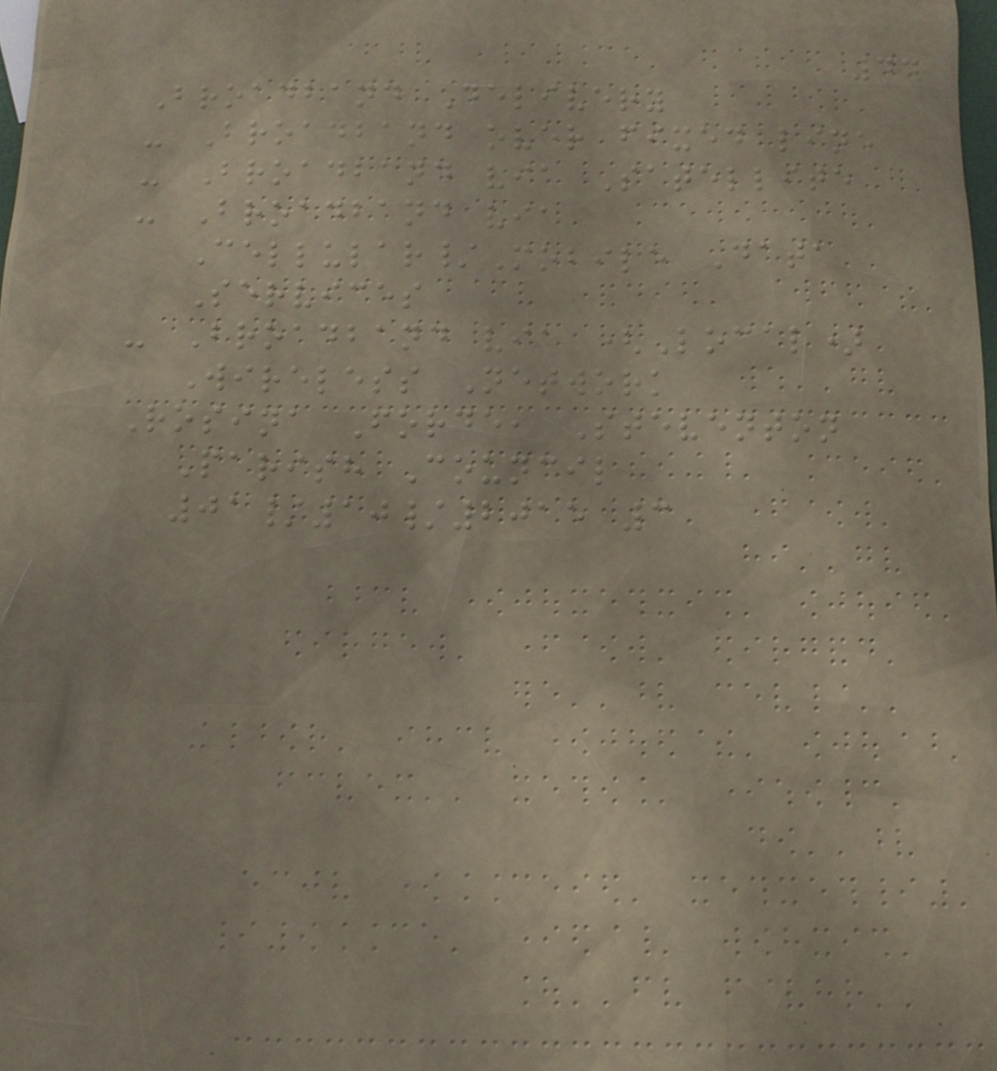44
Broadband Delivery
- Broadband over fixed line
- Broadband via Satellite
- Broadband via
Cellular/Mobile Data
Services
- Broadband via (Local)
Wireless Network
Rosina Forde, Steventon
Parish Council
01/10/2015 3
